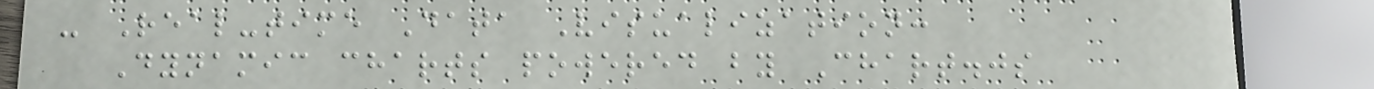- Real-time Data Visualization:
Dynamic charts powered by Chart.js
